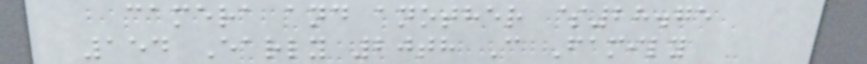camera and another $28.75
154 Early 20th C Family
